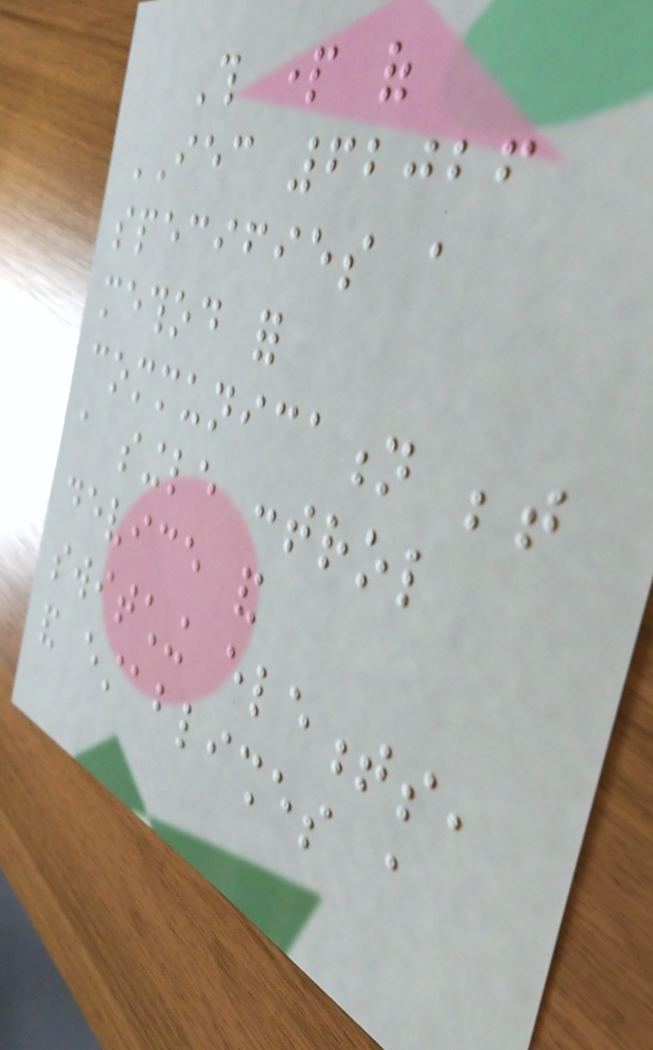This part of
IEC 62026
specifies a
method for
communication between
a single control
device and
switching elements,
and establishes a
